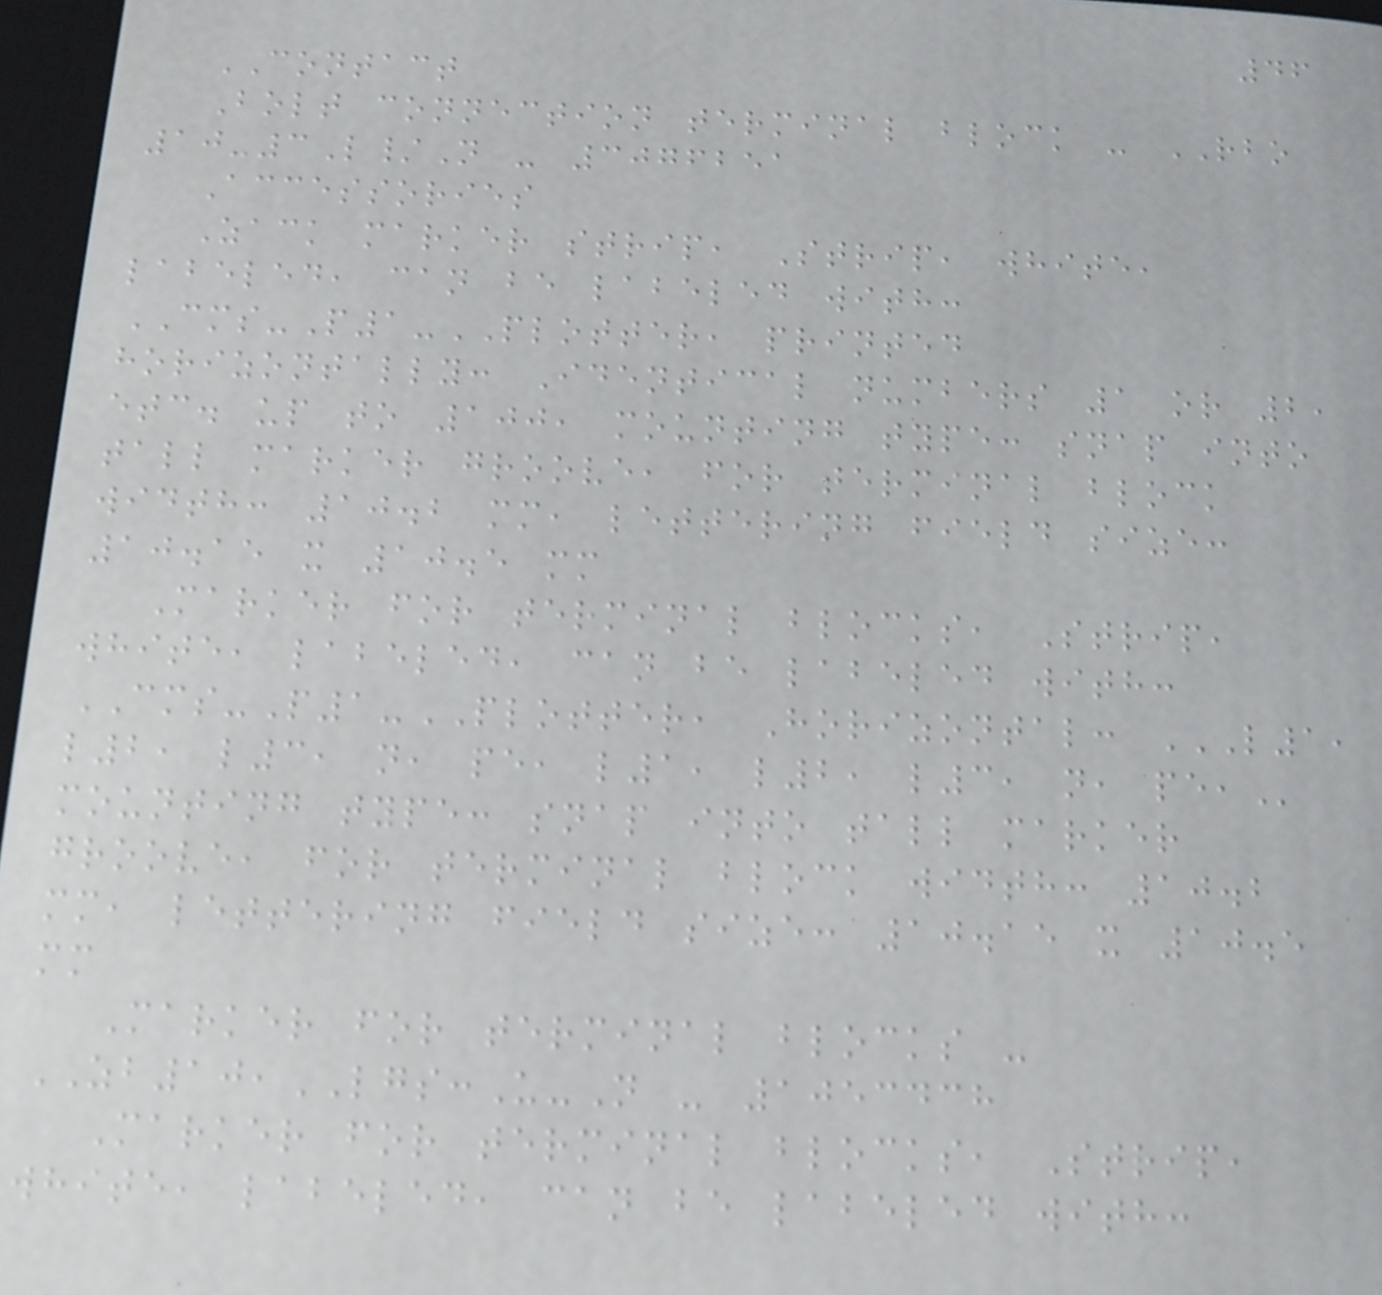46
CONTACT
Bolt connection terminal block - RBO
10-3L/N - 3076251
Accessories
Zack marker strip, Strip, white,
labeled, can be labeled with:
CMS-P1-PLOTTER, printed
horizontally: Identical numbers 1 or 2,
etc. up to 100, mounting type: snap into
tall marker groove, for terminal block
width: 10.2 mm, lettering field size:
10.15 x 10.5 mm
Marker for terminal blocks, Strip,
white, labeled, can be labeled with:
CMS-P1-PLOTTER, Horizontal: L1,
L2, L3, N, PE, L1, L2, L3, N, PE,
mounting type: snap into tall marker
groove, for terminal block width: 10.2
mm, lettering field size: 10.15 x 10.5
mm
Marker for terminal blocks -
ZB10,LGS:U-N - 1053438
Marker for terminal blocks, Strip,
white, labeled, can be labeled with:
